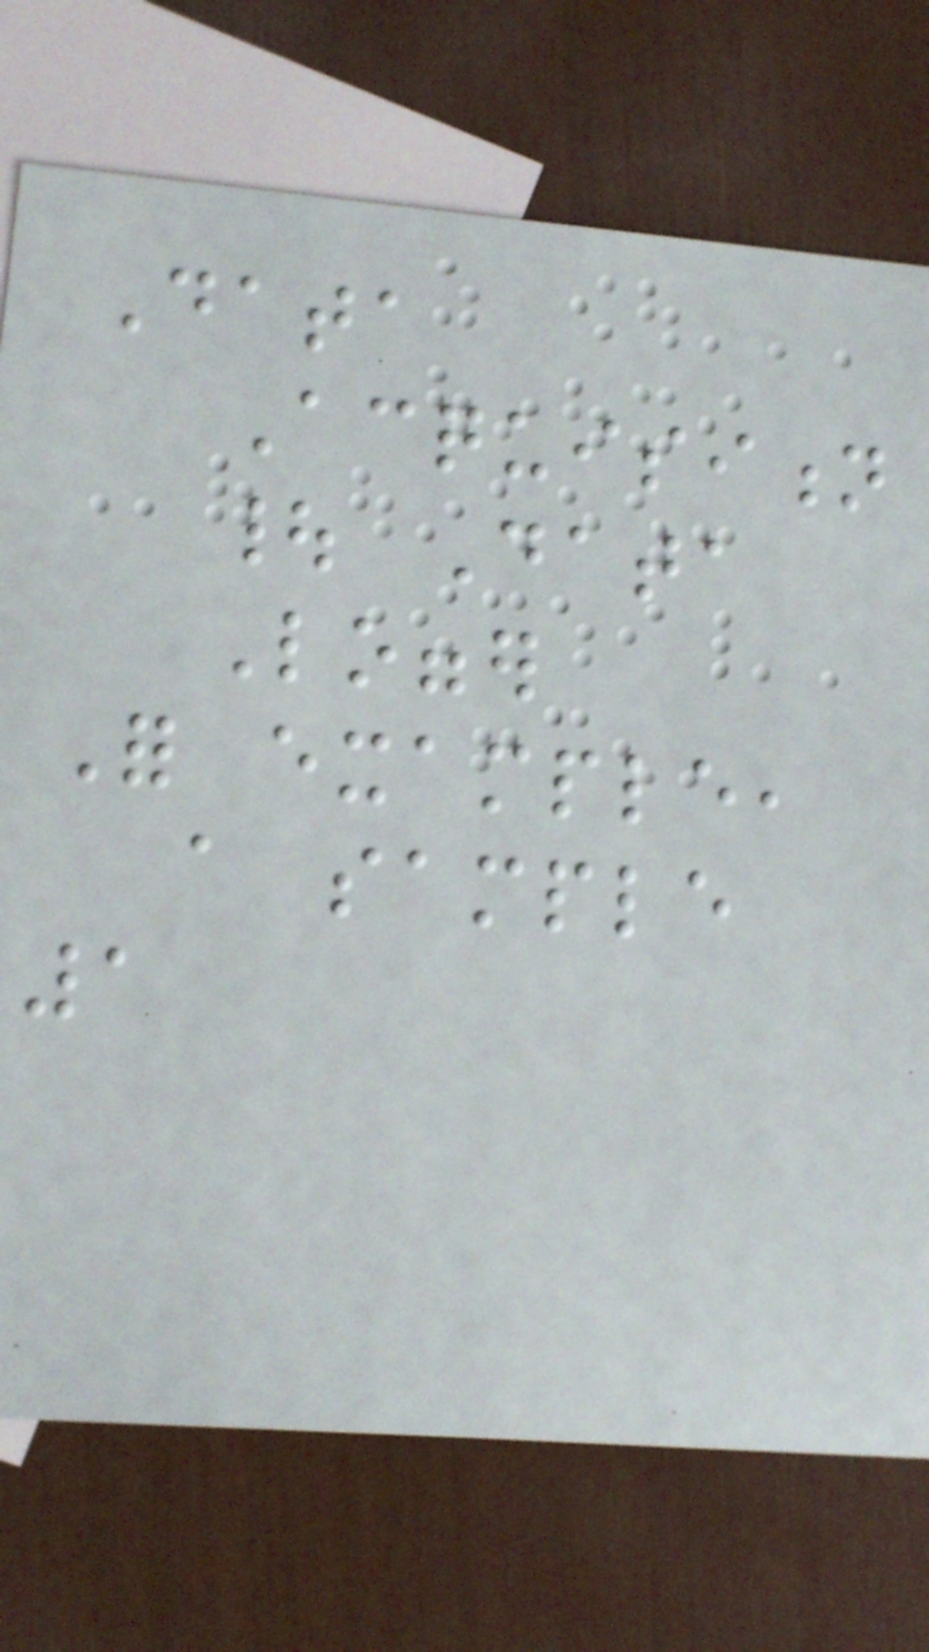Data
Acquisition
| Data
Logger
For example,
a sample
1
